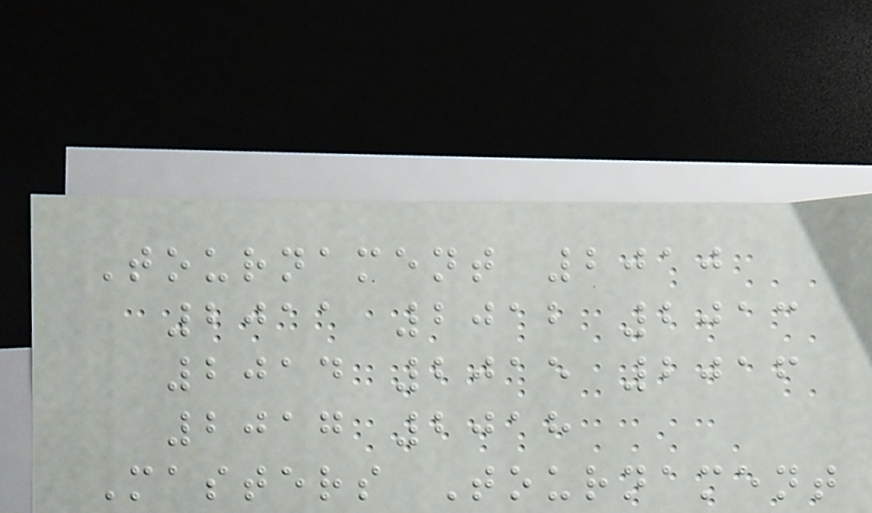Tournament 2010
2011 2012 2013
2014 2015 2016
2017 2018
Masters Tournament
